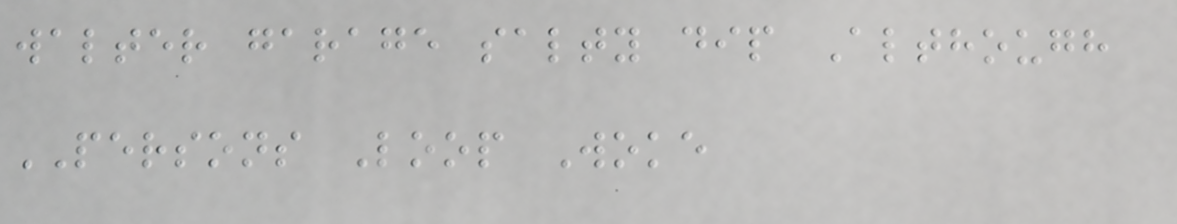walter garage salty dip Although
PERSONS Loop Woke
